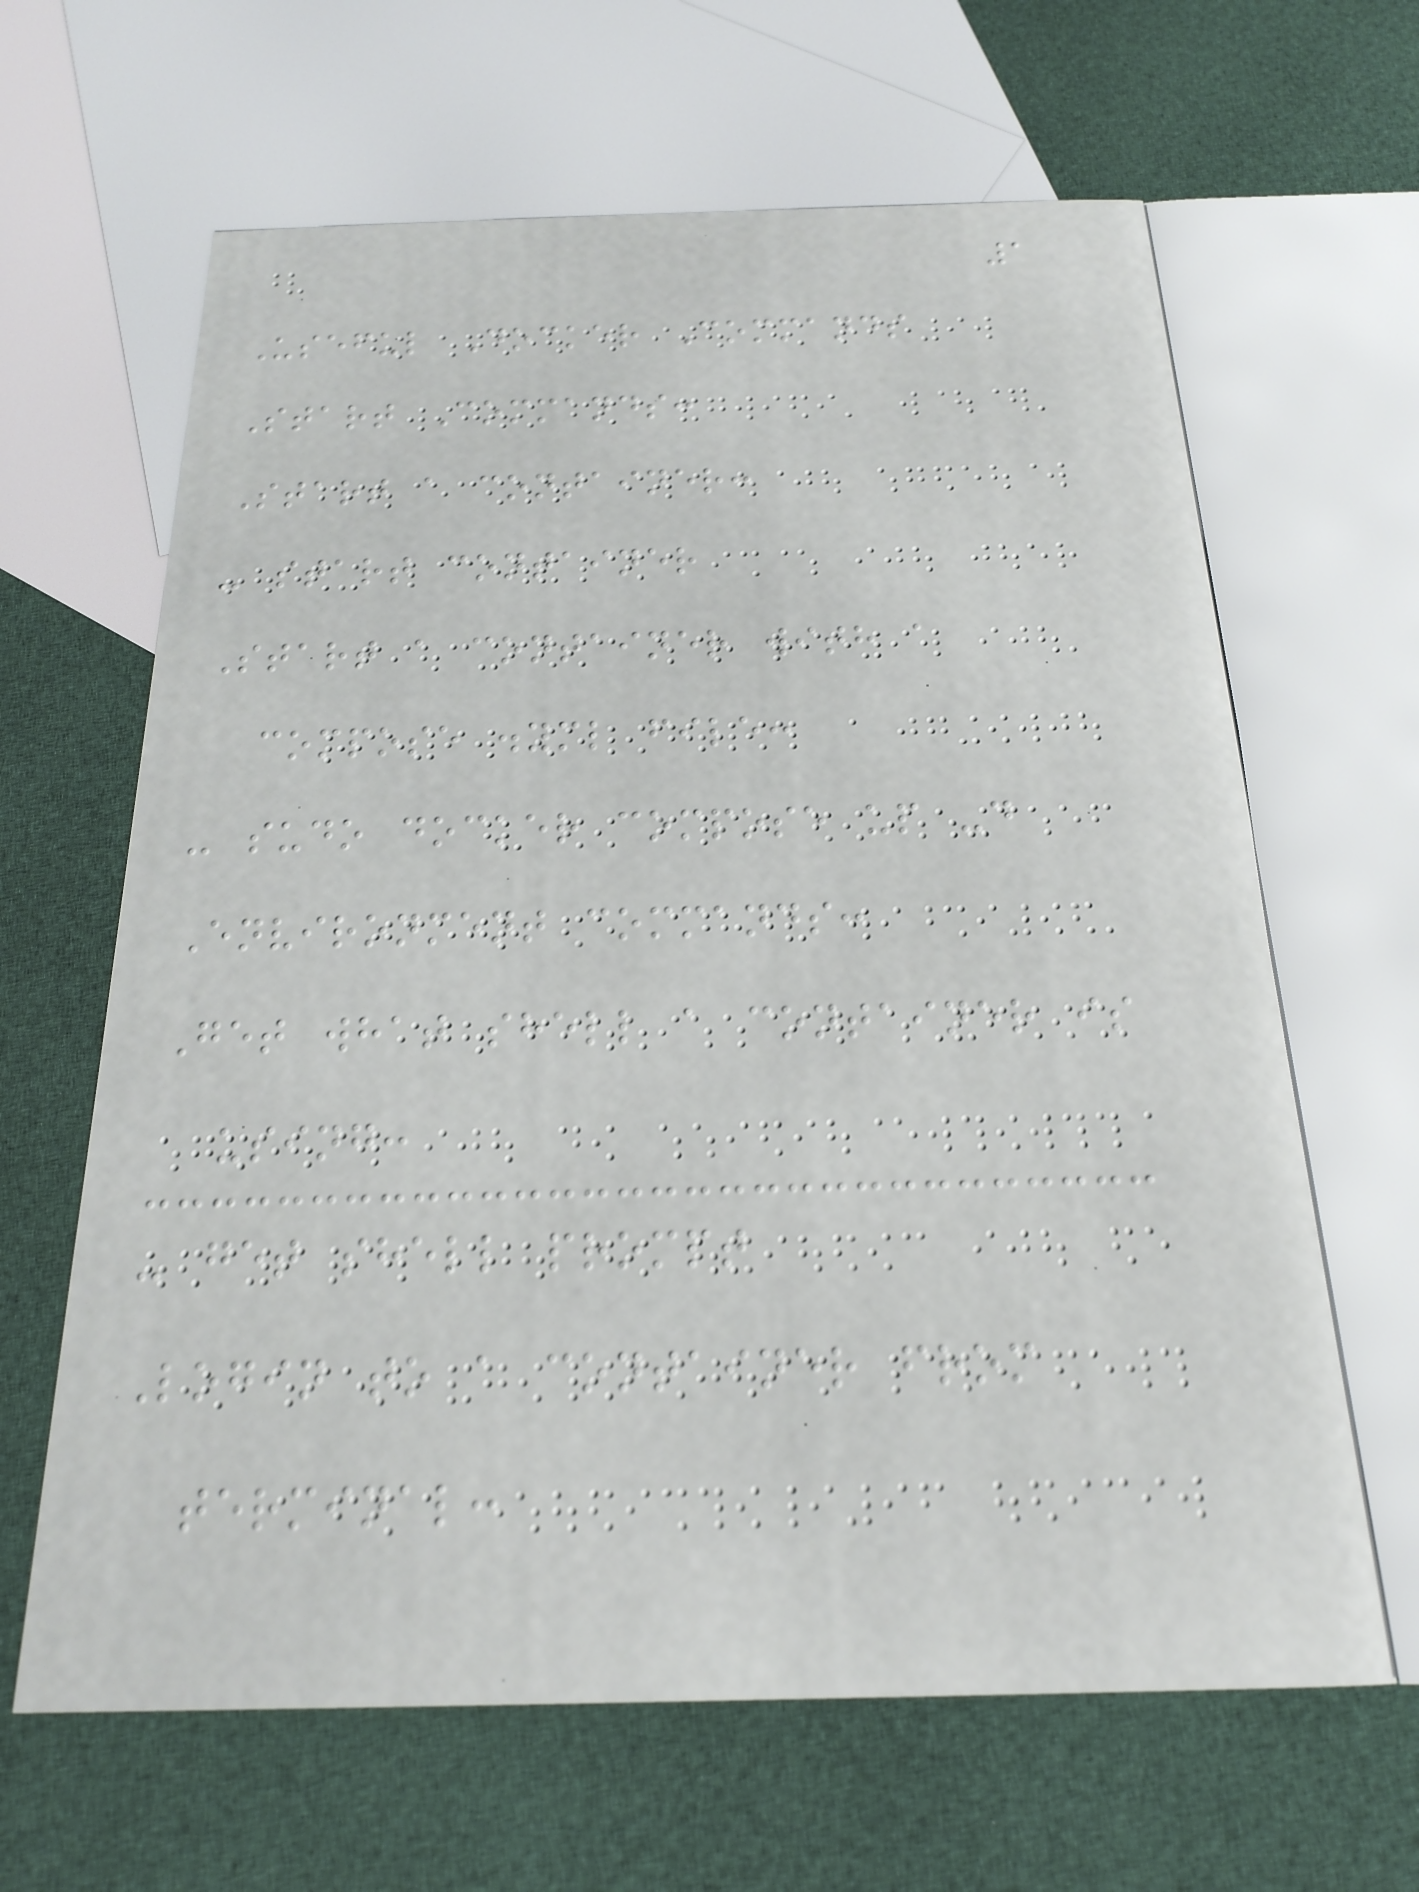1
Useful Docker Commands
Start Commands:
Start a container:
- start container
Start a container with a
compose .yml file:
- sudo docker compose up -d
Environment commands:
Get what shell a container is
using:
- get shell prompt
Login to a container from
terminal:
